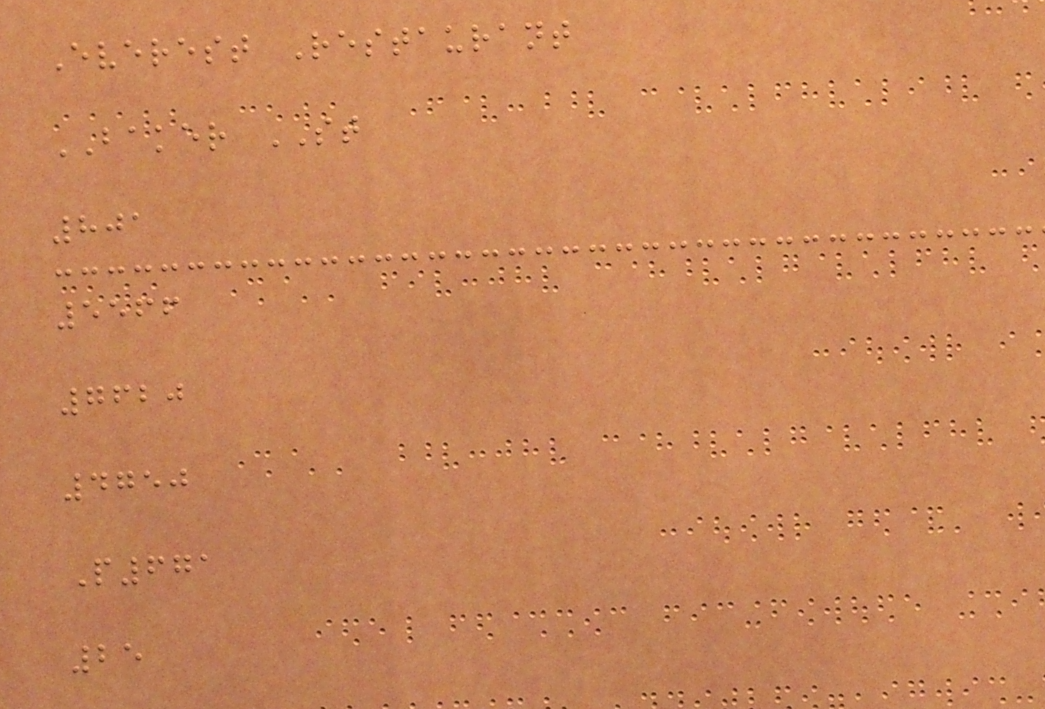Everest Restaurant
BAKER ST
801
5566
7620
4750
P671
25
